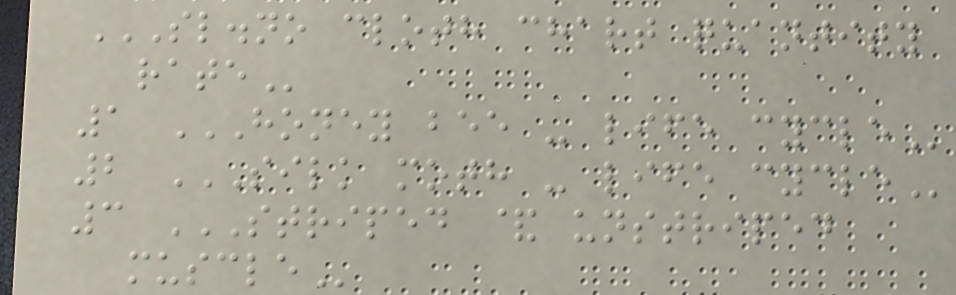SL.NO CLOTH CHART QUANTITY
RATE
1 HONEY BEE - LIFE CYCLE
2 SILK MOTH - LIFE CYCLE
3 STRIPED & UNSTRIPED
MUSCLE
